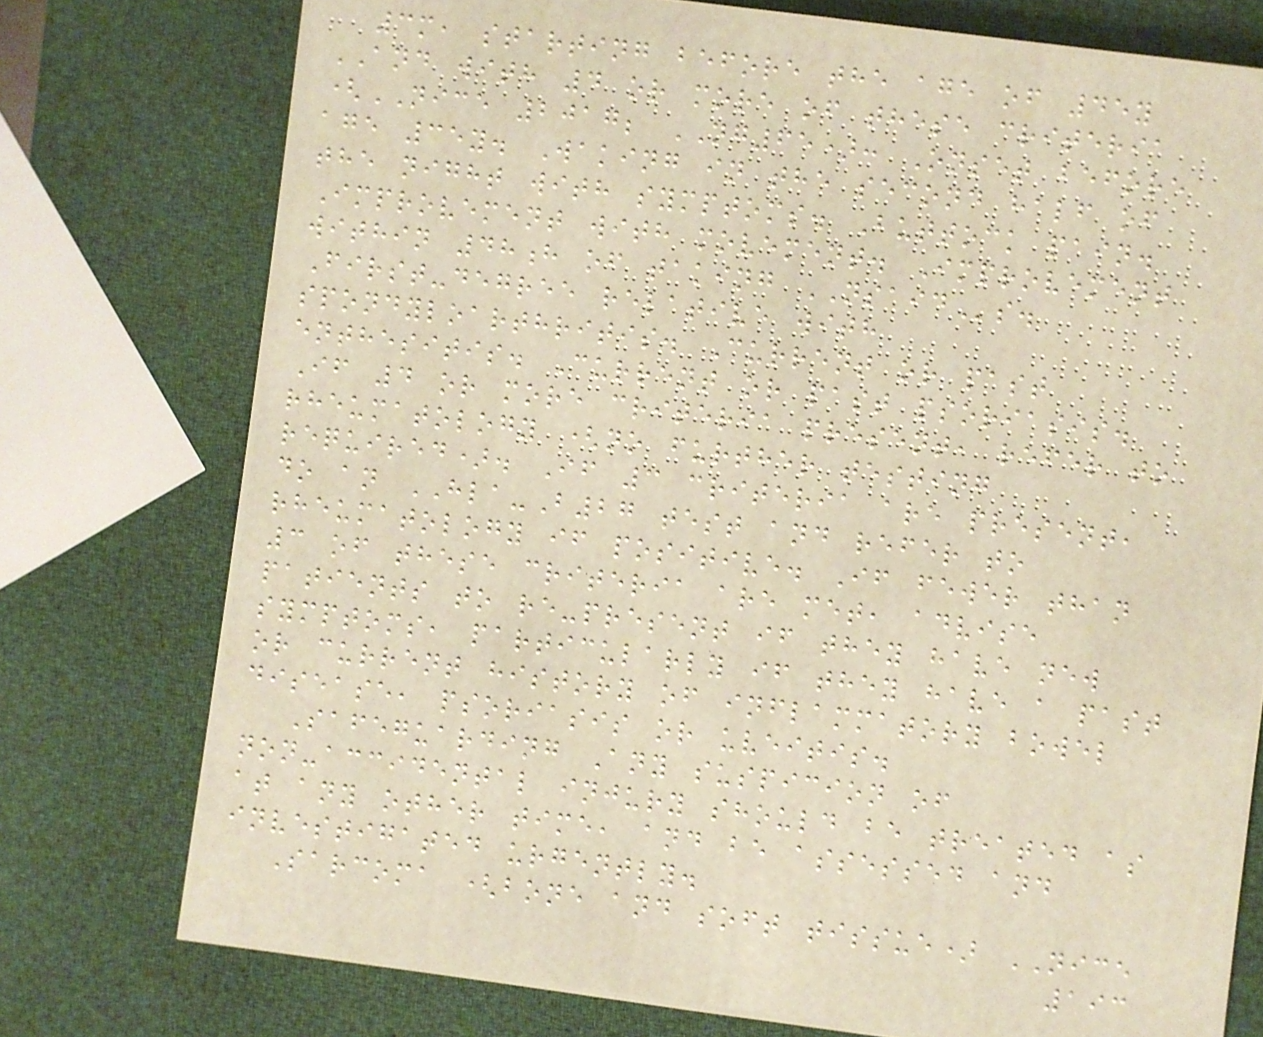3m, starting before the age of 45y
AND with 4 or more of these criteria
(NICE 2017; NG65): Onset before
age 35y. Waking in the second half of
the night with symptoms. Buttock pain.
Improvement with movement. Improvement
within 48h of taking NSAIDs.
First-degree relative with
spondyloarthritis. Current or past
enthesitis. Current or past psoriasis.
If 4 or more criteria present, refer to
rheumatology (no further testing
required). If 3 criteria are present,
do an HLA-B27 test and refer to
rheumatology if positive. If fewer than
3 of these criteria are met, advise
patients to re-present if they have new
symptoms, particularly if they have a past
or current history of inflammatory bowel
disease, psoriasis or uveitis.
Safeguarding Any suspicion of
non-accidental injury should be treated as
at any other time, and be assessed and
investigated urgently.
Sarcoma (bone and soft tissue) NICE
193
